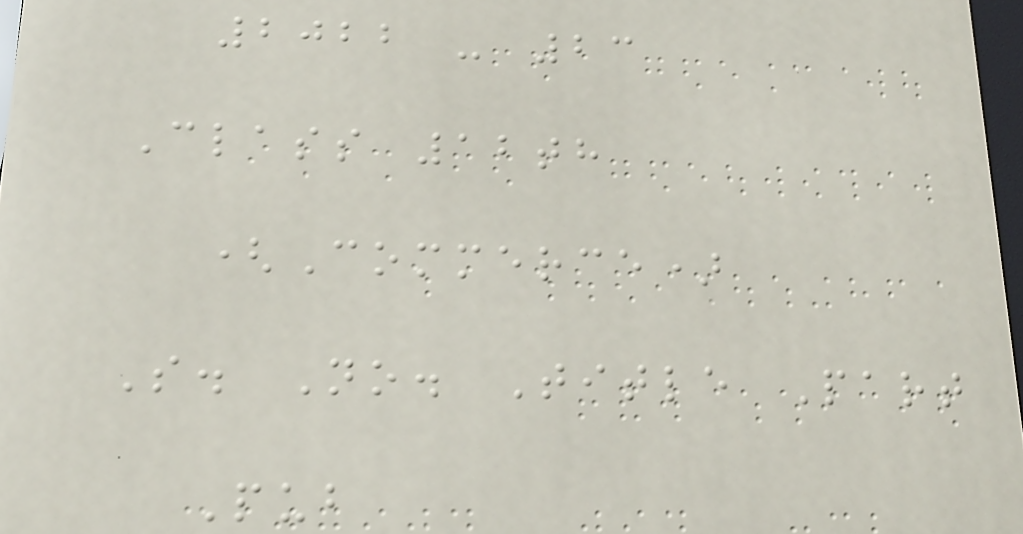2022 - 23
Class 12th
(Commerce)
S. No. Title Part
Pub
